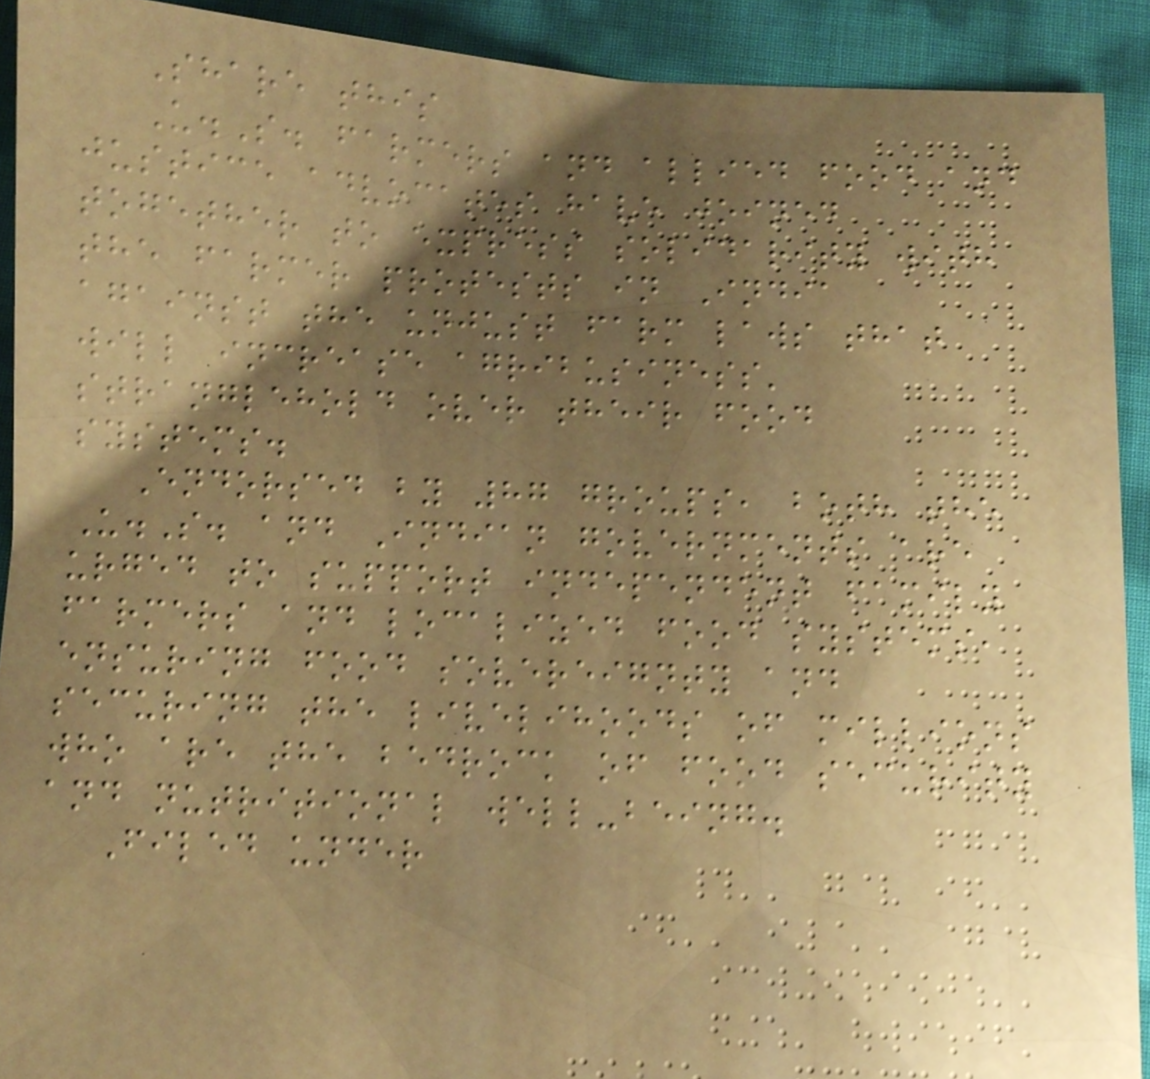Share this
U.S. farmers and allied food and
justice advocates have joined
together to express solidarity with
the farmer protests in India
against the unjust farm laws that
will increase agribusiness'
stranglehold over their food
systems.
Endorsed by 87 groups, both the
U.S. and Indian governments are
urged to support independent family
farmers and localized food systems,
ensuring food sovereignty and
securing the livelihoods of millions
who are the bedrock of food security
and nutritional well-being.
Filed under
